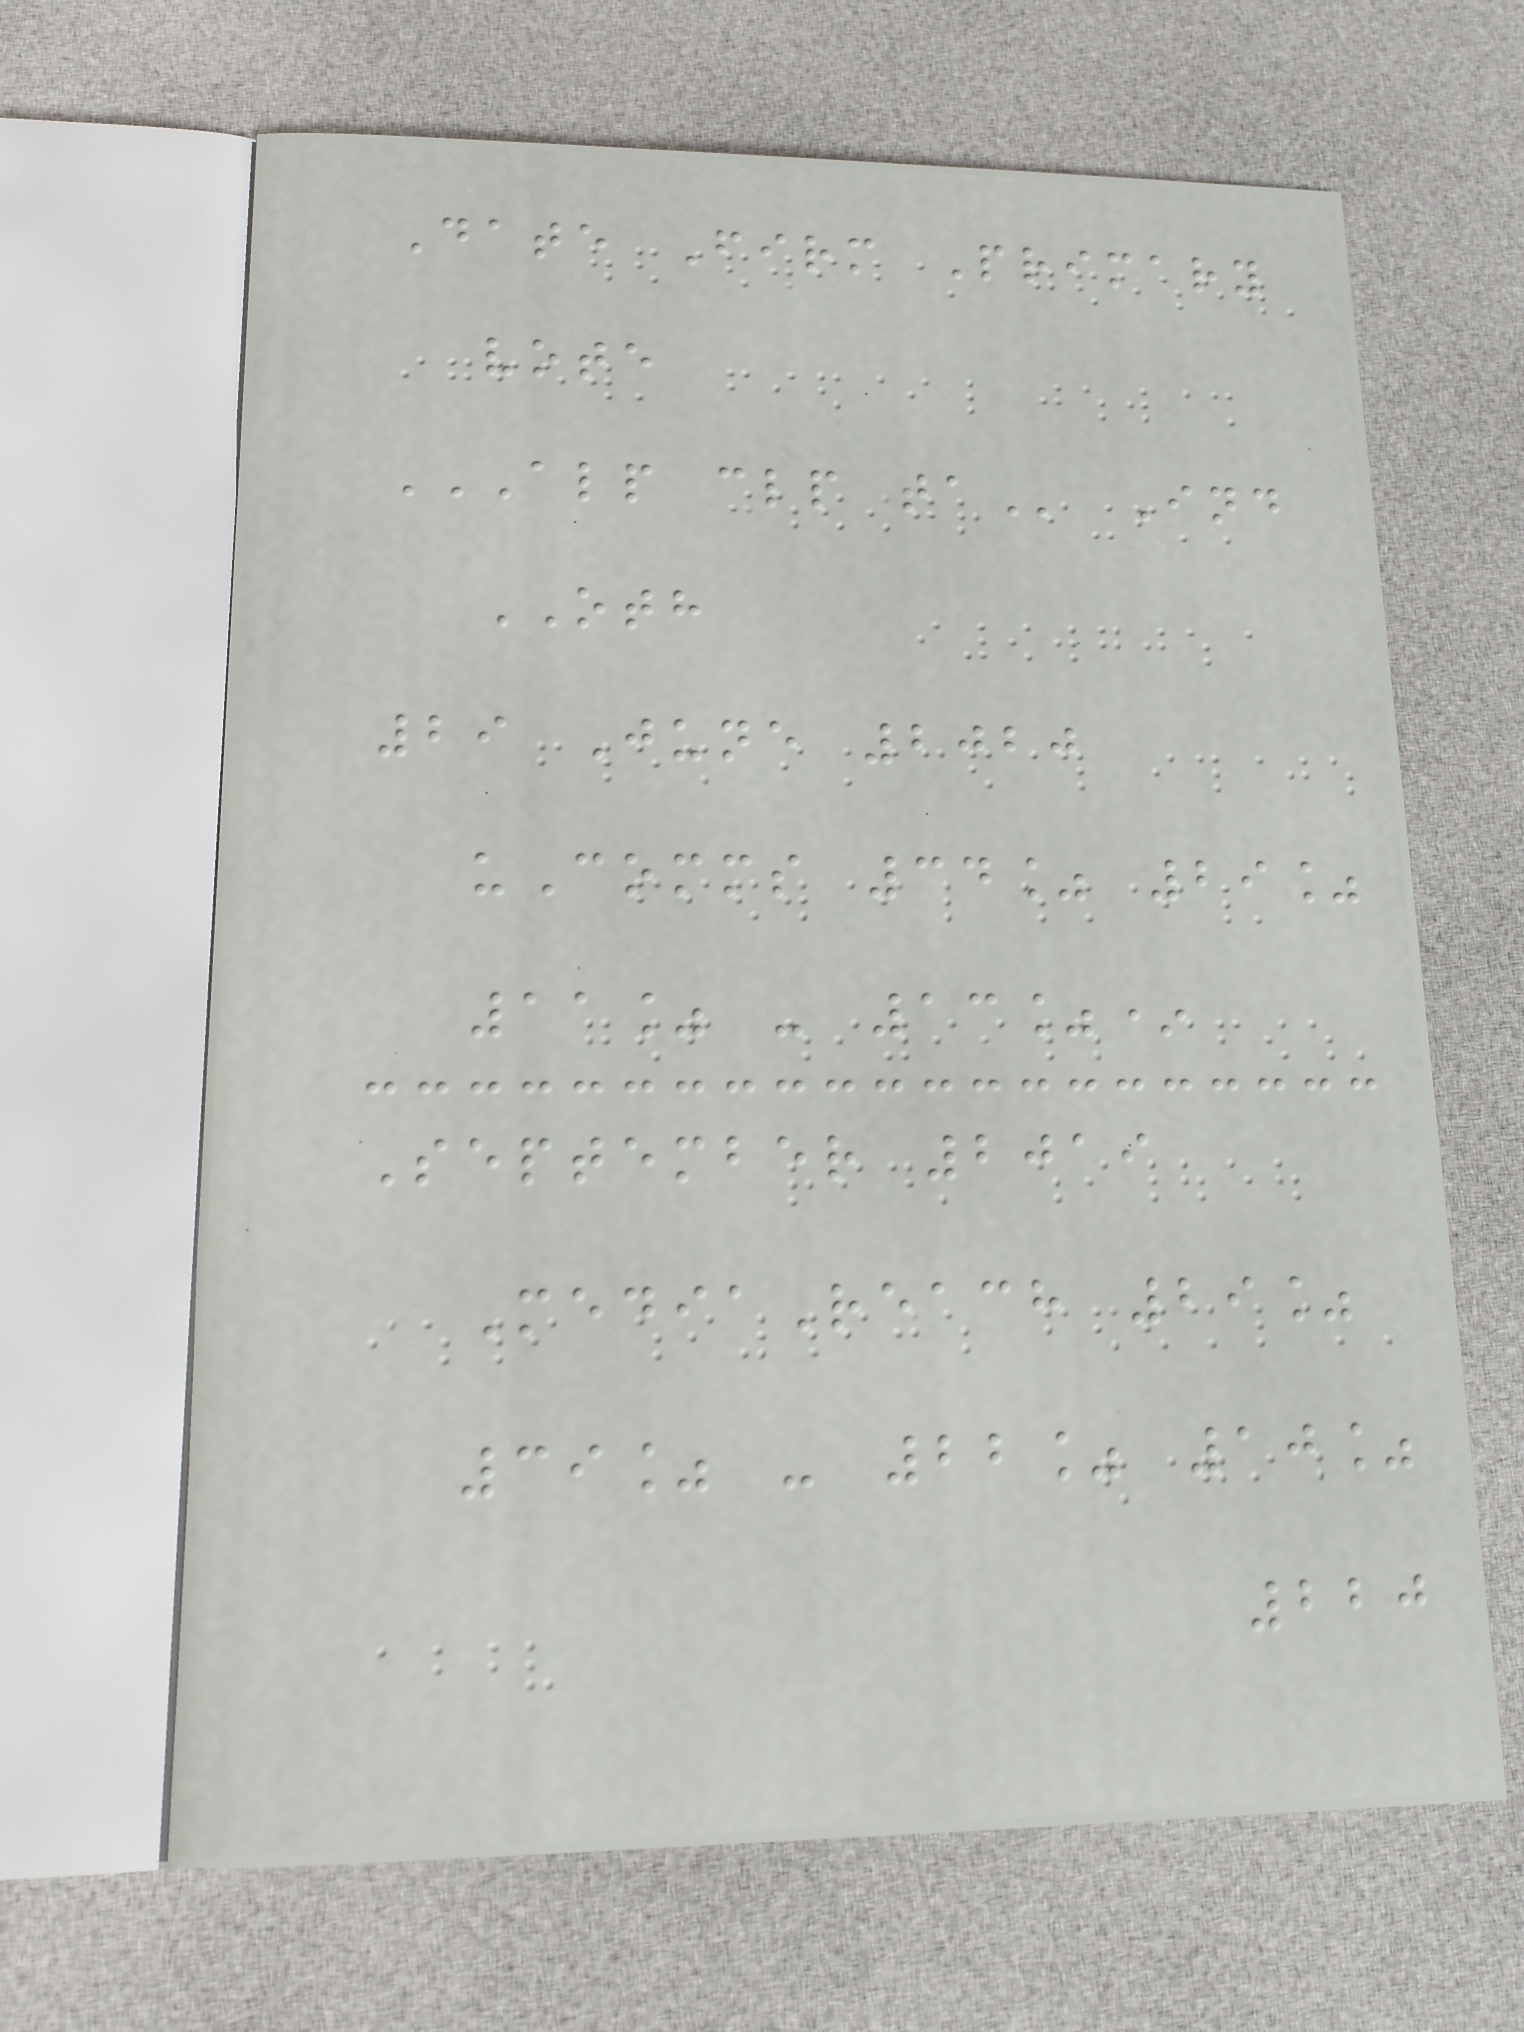Date Firm Primary
vote
ALP CLP TA Ind
OTH
29 June 2020
uComms 34% 29%
11% - 13%*
September 2019
MediaReach 29%
39% - 22% 10%
220
